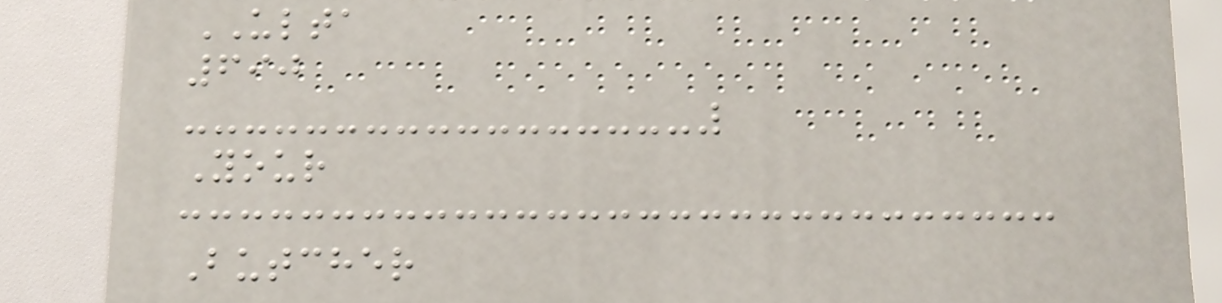ULTA
690
Your
Butcher
